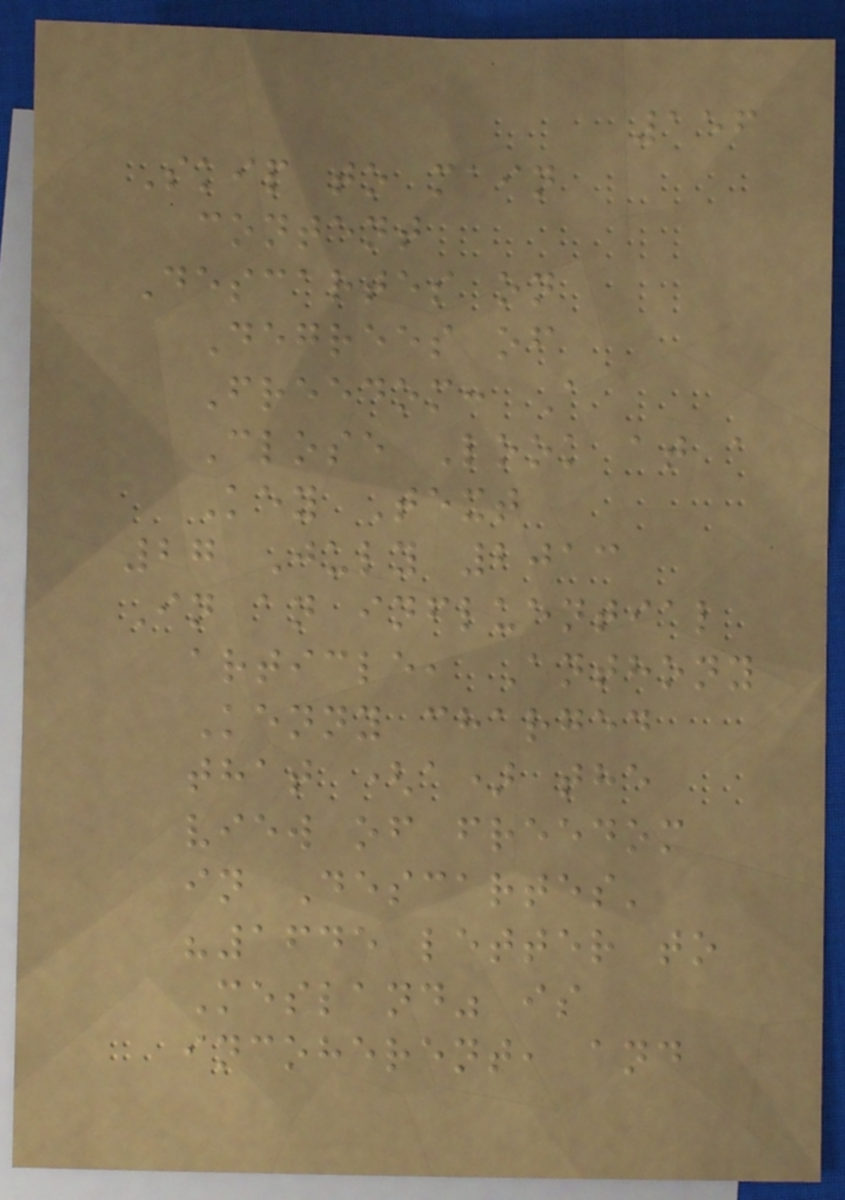156
Skip to main
content
Descartes on
Degrees of
Freedom: A
Close Look at a
Key Text
27 July 2013
In an influential
article, Anthony
Kenny charged
that (a) the
view of freedom
in Descartes'
"1645 letter to
Mesland" is
incoherent, and
